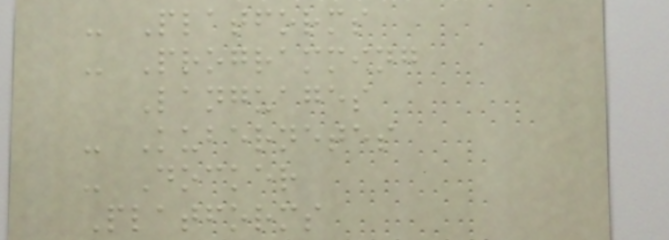- Platforms
- Programming
Languages
- Kubernetes
- Docker
Platforms
